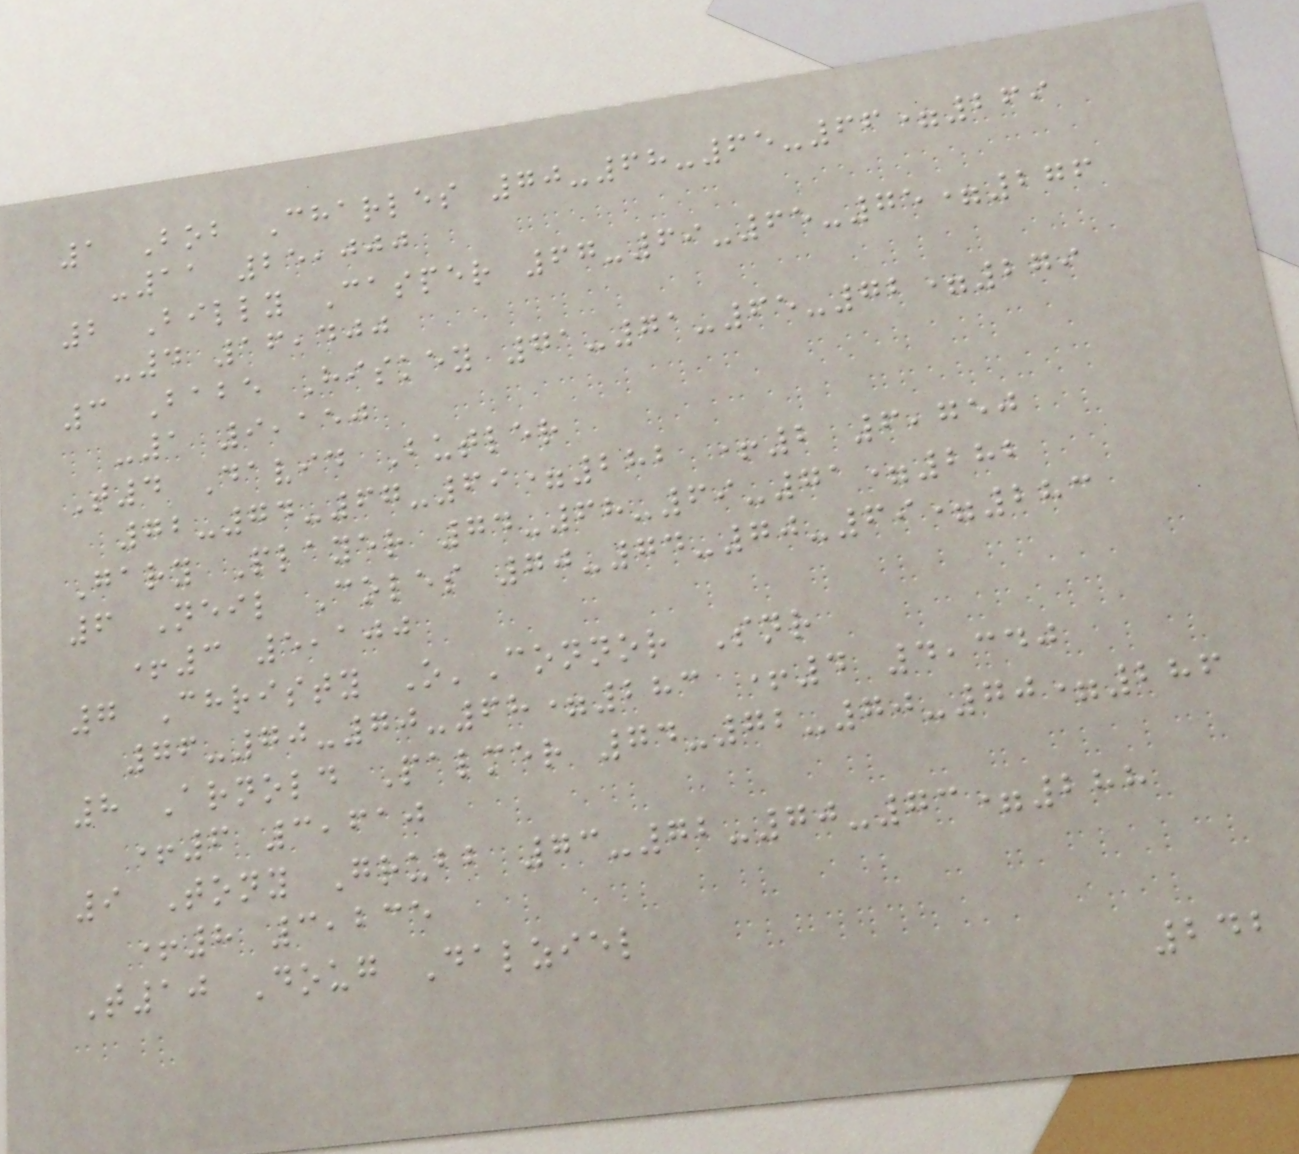1 Bob Charles 70-68-65-66=269
-11 25,000
2 Billy Casper 67-69-65-75=276
-4 16,400
3 Babe Hiskey 71-71-65-72=279
-1 9,150
T4 David Butler
72-74-67-69=282 +2 6,750
Gary Player 74-68-69-71=282
6 Neil Coles 70-74-70-69=283
+3 5,100
7 Christy O'Connor Snr
76-70-70-68=283 +4 4,340
8 Arnold Palmer 74-72-70-70=286
+6 3,610
9 Tony Grubb 73-72-70-73=288
+8 3,235
T10 Doug Dalziel
242
